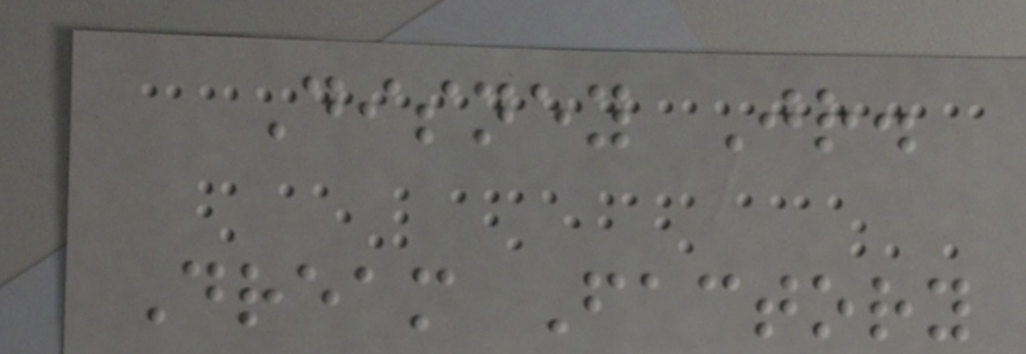Disney Jr.
Dream Factory
